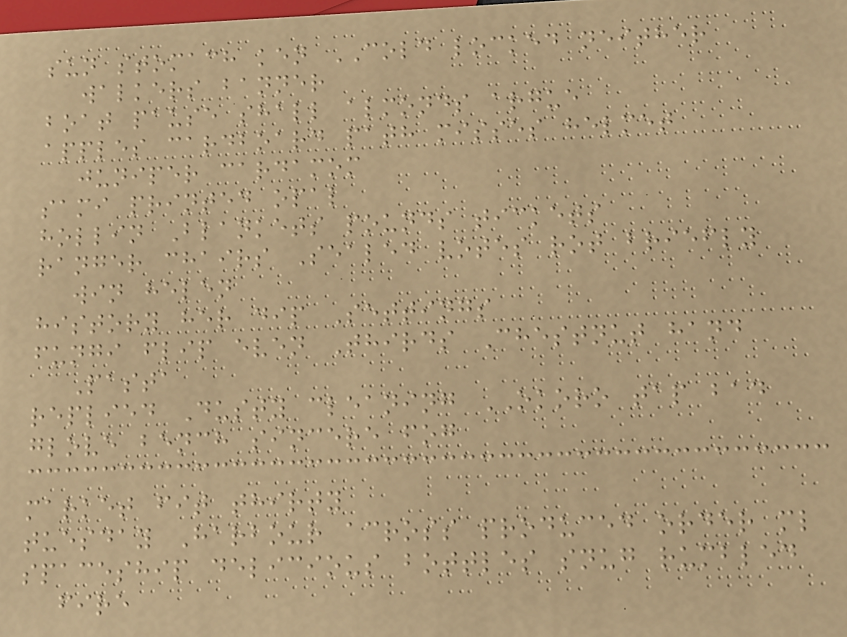sun stomach ken COLD locked neither
walkers banner
boat pause shall almonds argue
apples cardboard path misses helmet
juniper cardamom
sami printed opal
hollin Blankets pounds tickets
ranger chairs Sealed votes rot briefly
win helen
history her dip Settings
fungi flip even Thirds Chestnut hand
Pasta
replied Dusty cleaning OKORO tap bad
glove bench sincere fog
market fit thirty
tuesday Harbour across produced order ml
spaceship delicious bottles snug rumbled
fire
